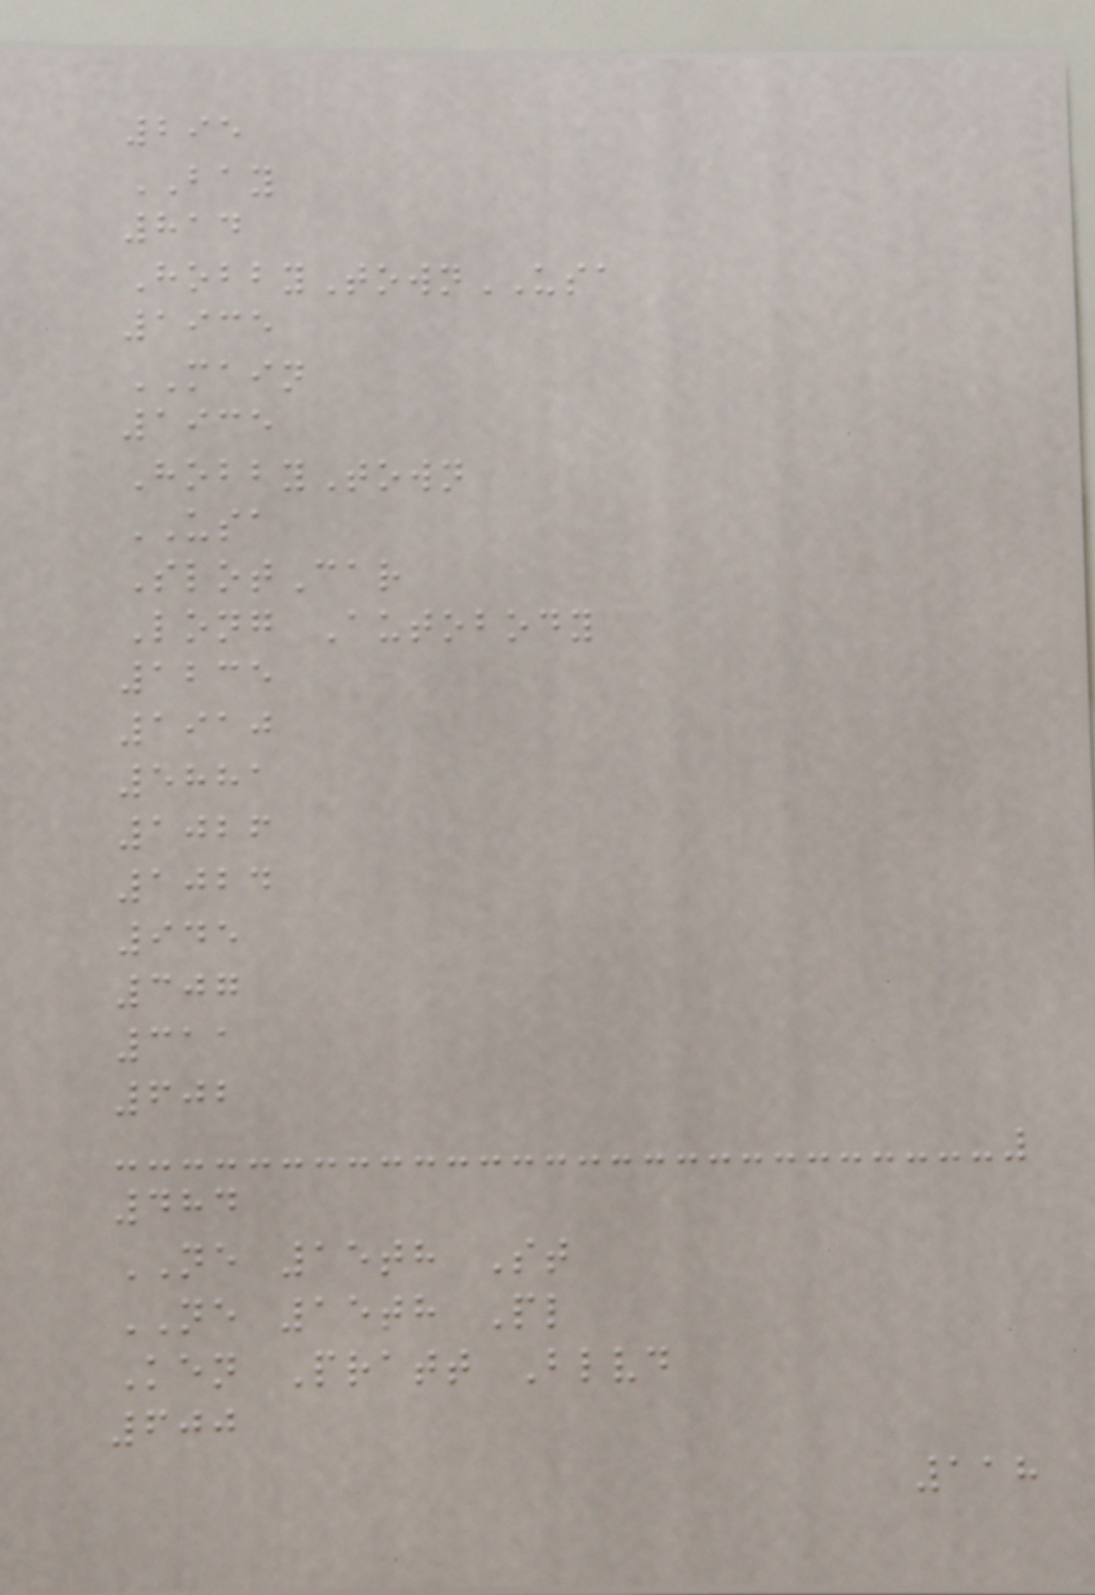295
BAY
814
HobbyTownUSA
1935
MAIN
1935
HobbyTown
USA
SlotCar
Long Autobody
1235
1910
5881
1026
1024
945
307
311
602
484
NE 15th St
NE 15th Pl
Ken Pratt Blvd
600
118
